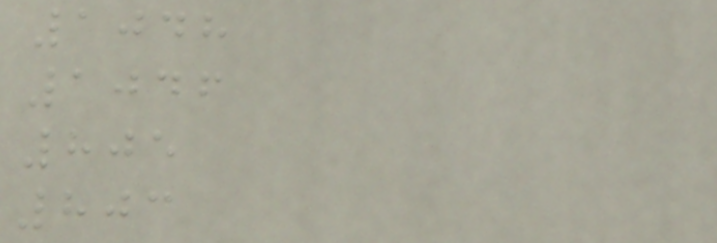1048
1046
805
803
